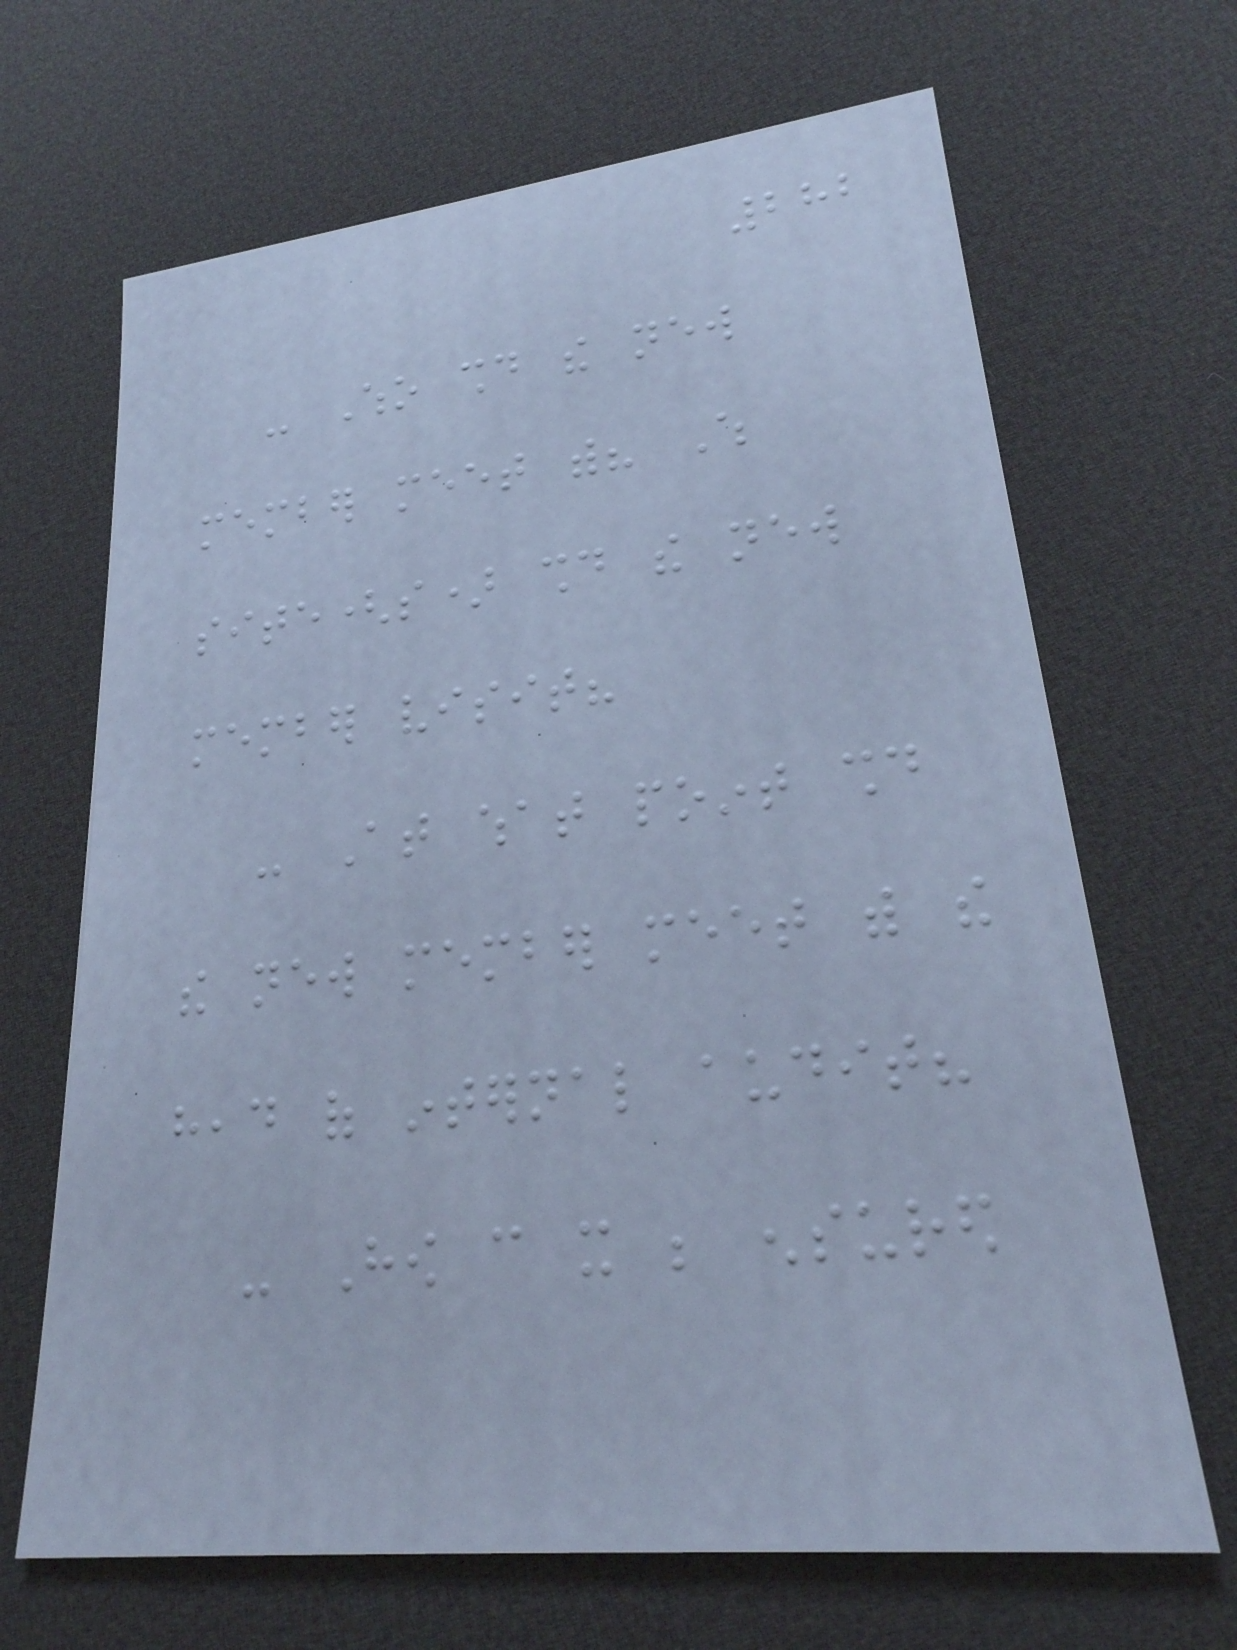282
- Who should the new
member meet with? Which
site(s) should the new
member visit?
- At what point should
the new member meet with the
head of internal audit?
- How can it be ensured
